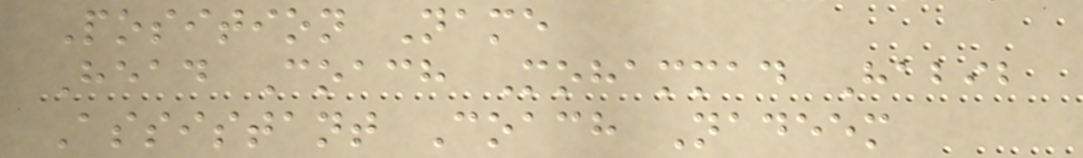Position Name
Head Coach Mohammad Habib
Assistant Coach Nadeem
